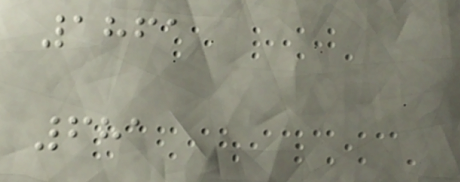1861
681
